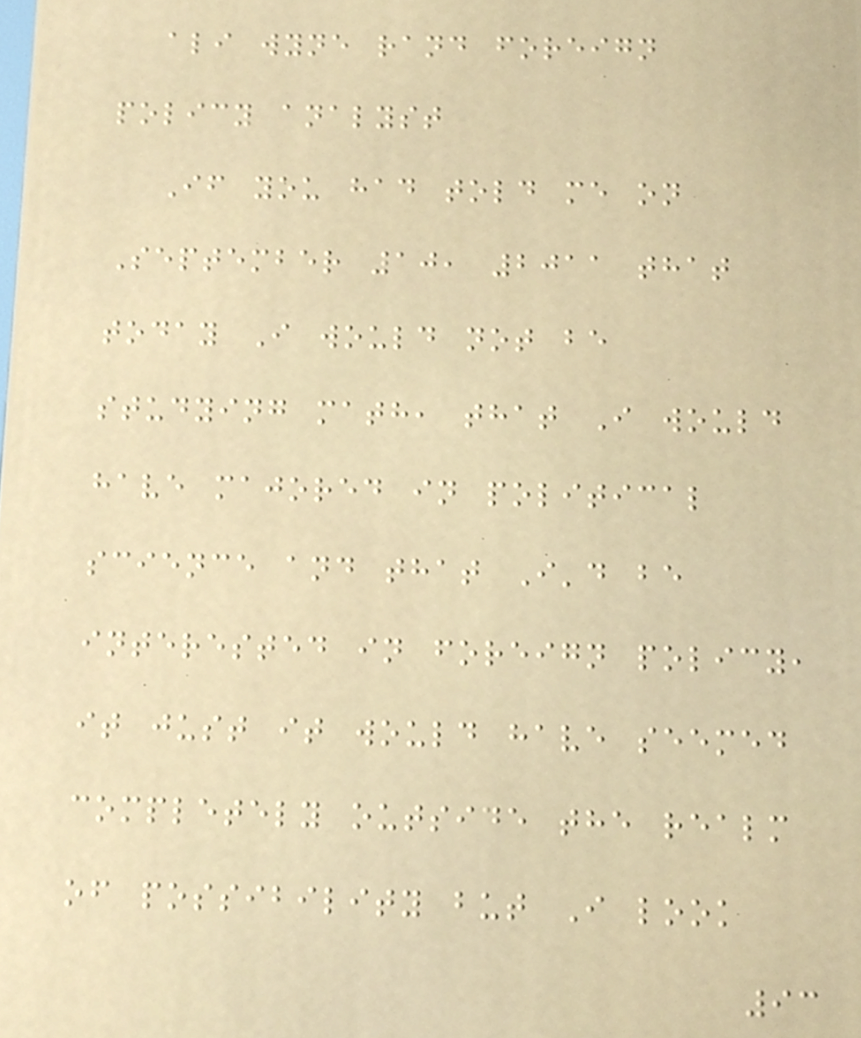ali wyne rand foreign
policy analyst
If you had told me on
September 10, 2011 that
today I would not be
studying math, that I would
have majored in political
science and that I'd be
interested in foreign policy,
it just it would have seemed
completely outside the realm
of possibility but I look
93
